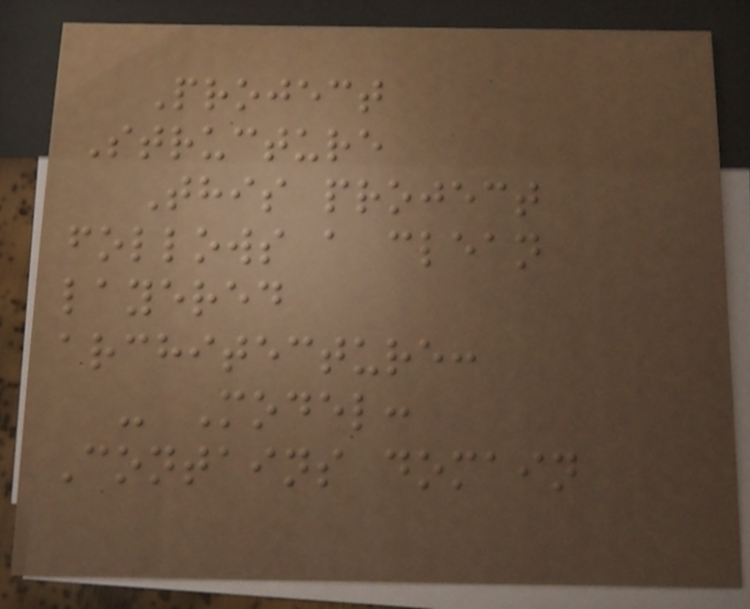Project
Structure
This project
follows a clean
layered
architecture:
- Model:
Contains domain
